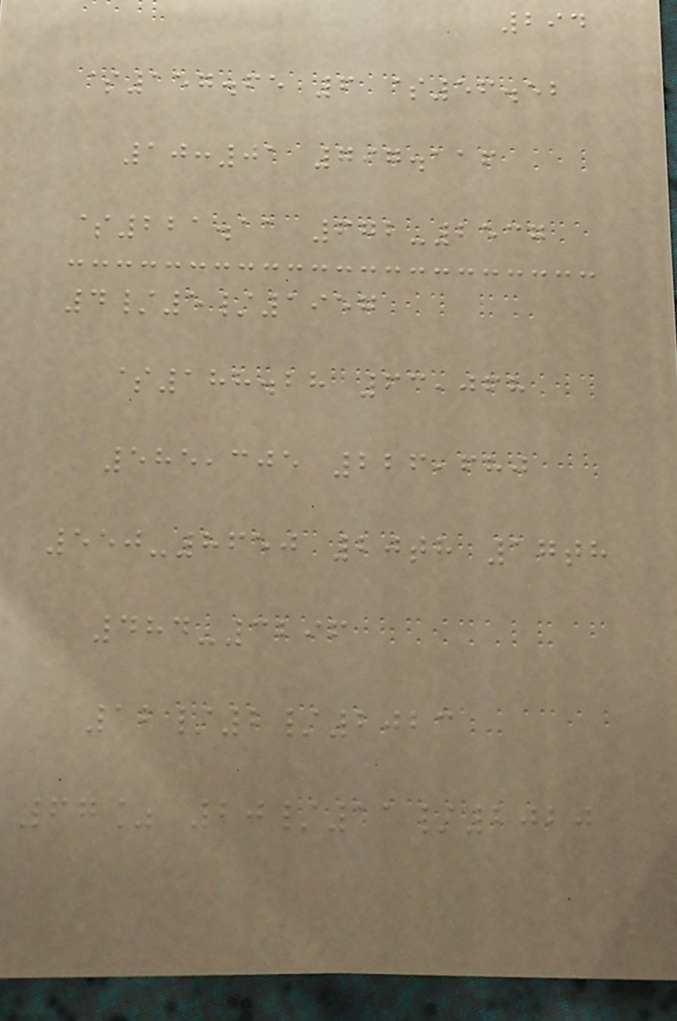294
$157.65 6 $56.52
10:01 797.116
$221.11 672-2537
4/5/1957
$188.28 63,068
585,305 226,680
550-8650 20th 17th
484-3296
12/2/2023
67% 20/11/2020
